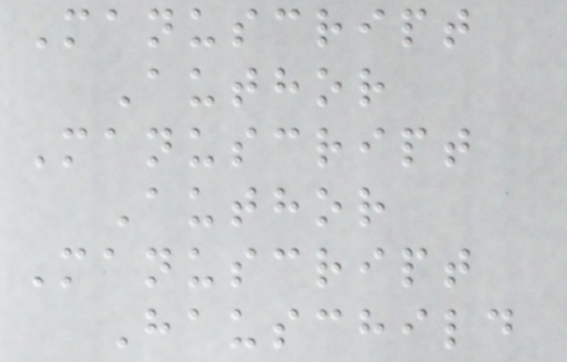Manuscript
Author
Manuscript
Author
Manuscript
Hauschild
